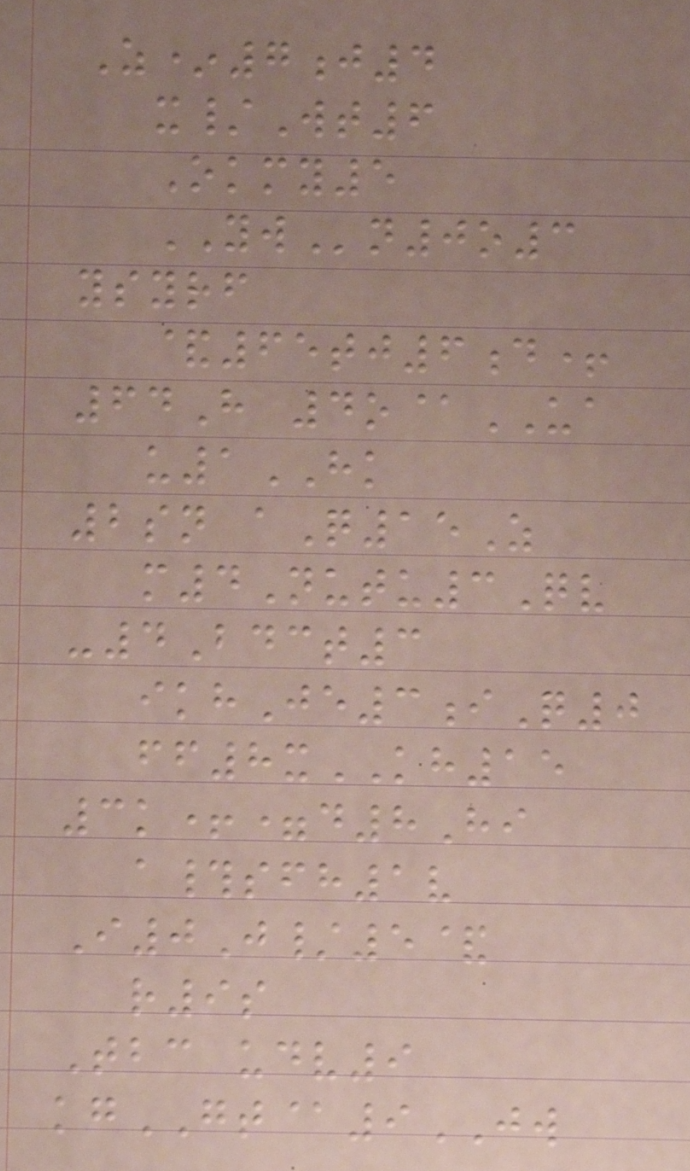Z*7j4
x/Wt6
Okmy5
YWn0o3
ysyrf
&65tj6d+
64H 4o@UA
u1HK
2sn aQ15Z
m4Nutu3Qv
-4Bdct3
ikhJe3iQ0
ff8xKH15
3k+=d8Hi
a#sfh1v
I0J/5&
r9s
Tbc udv9
kgGT@9JW
